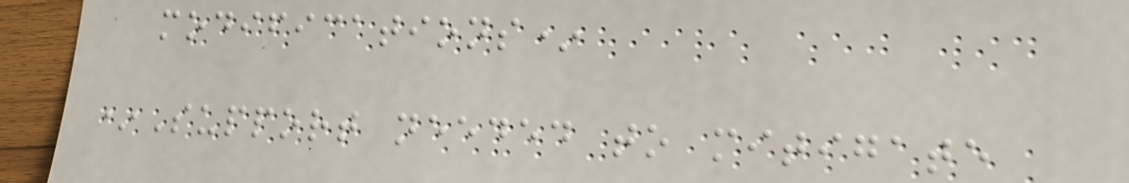modifications*
*Support needed to mitigate
